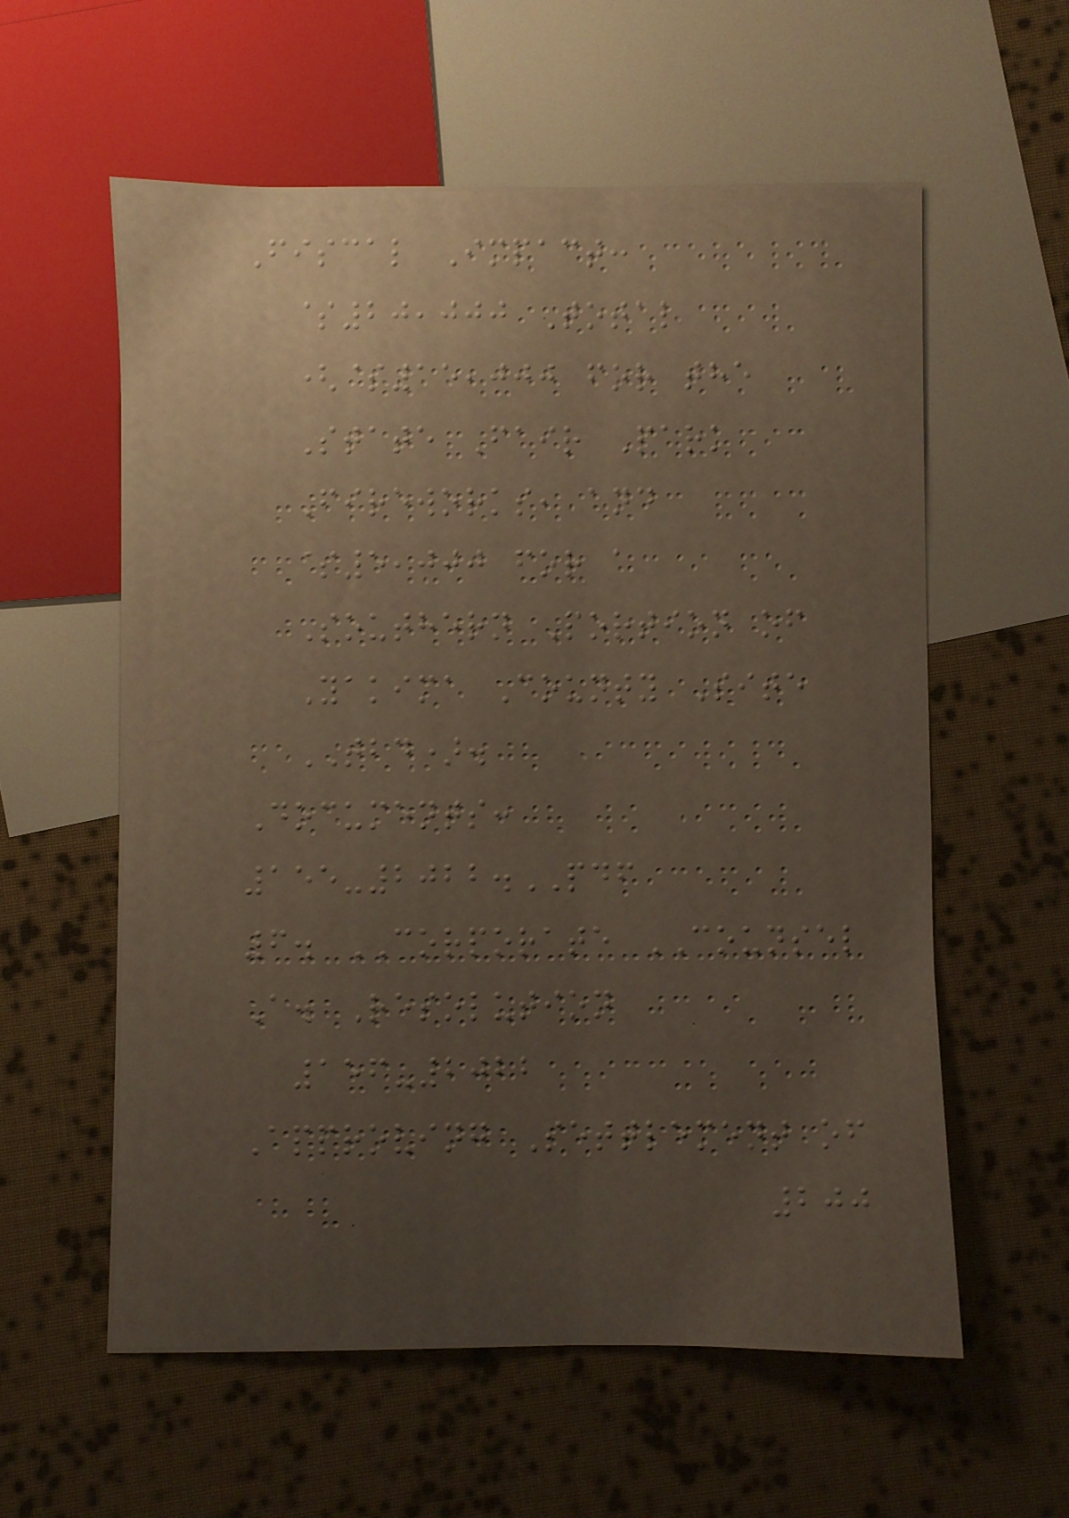Fiscal Impact:
$20,000 Total
($15,000 for the
State Fair Park
Fireworks, and
$5,000 for a
Southern Portion of
Yakima County Site
TBD).
Documents:
155-2022.PDF
6. CORPORATE COUNSEL
A. Resolution
156-2022
Approving Settlement of
200
